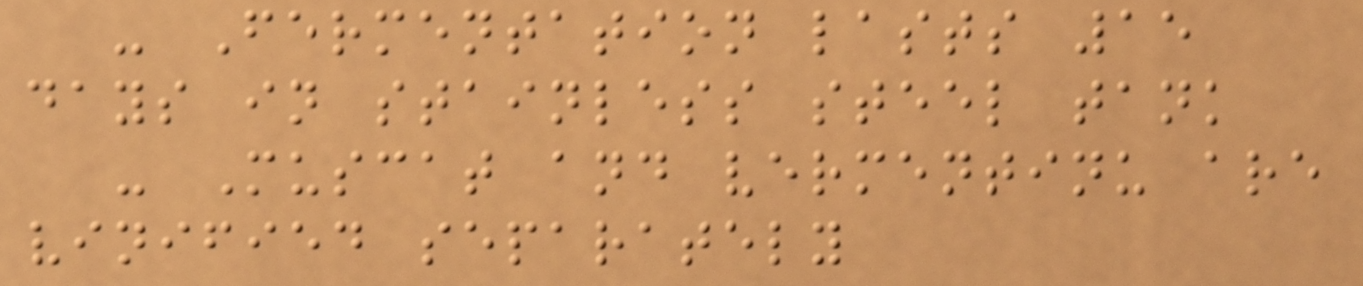- Fermentation lasts 15
days in stainless steel tank
- Muscat and vermentinu are
vinified separately
